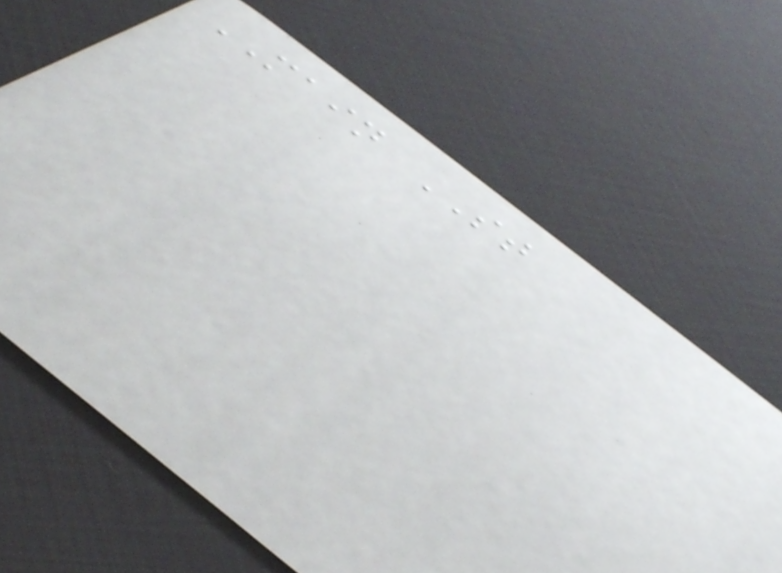MAIN ST
